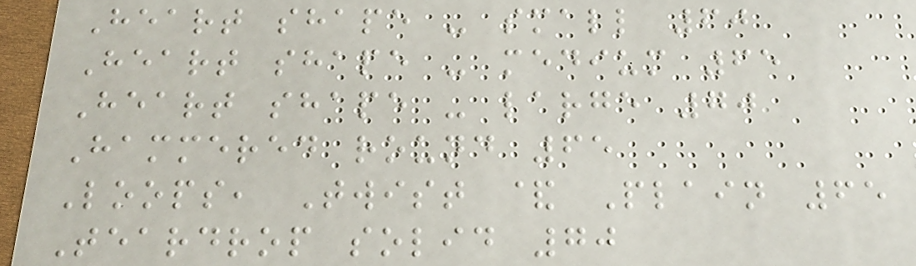Heart shape - small 60
Heart shape - medium 65
Heart shape - large 70
Hammered round 65
Loops, Twist & Plain 65
Teardrop solid 70
